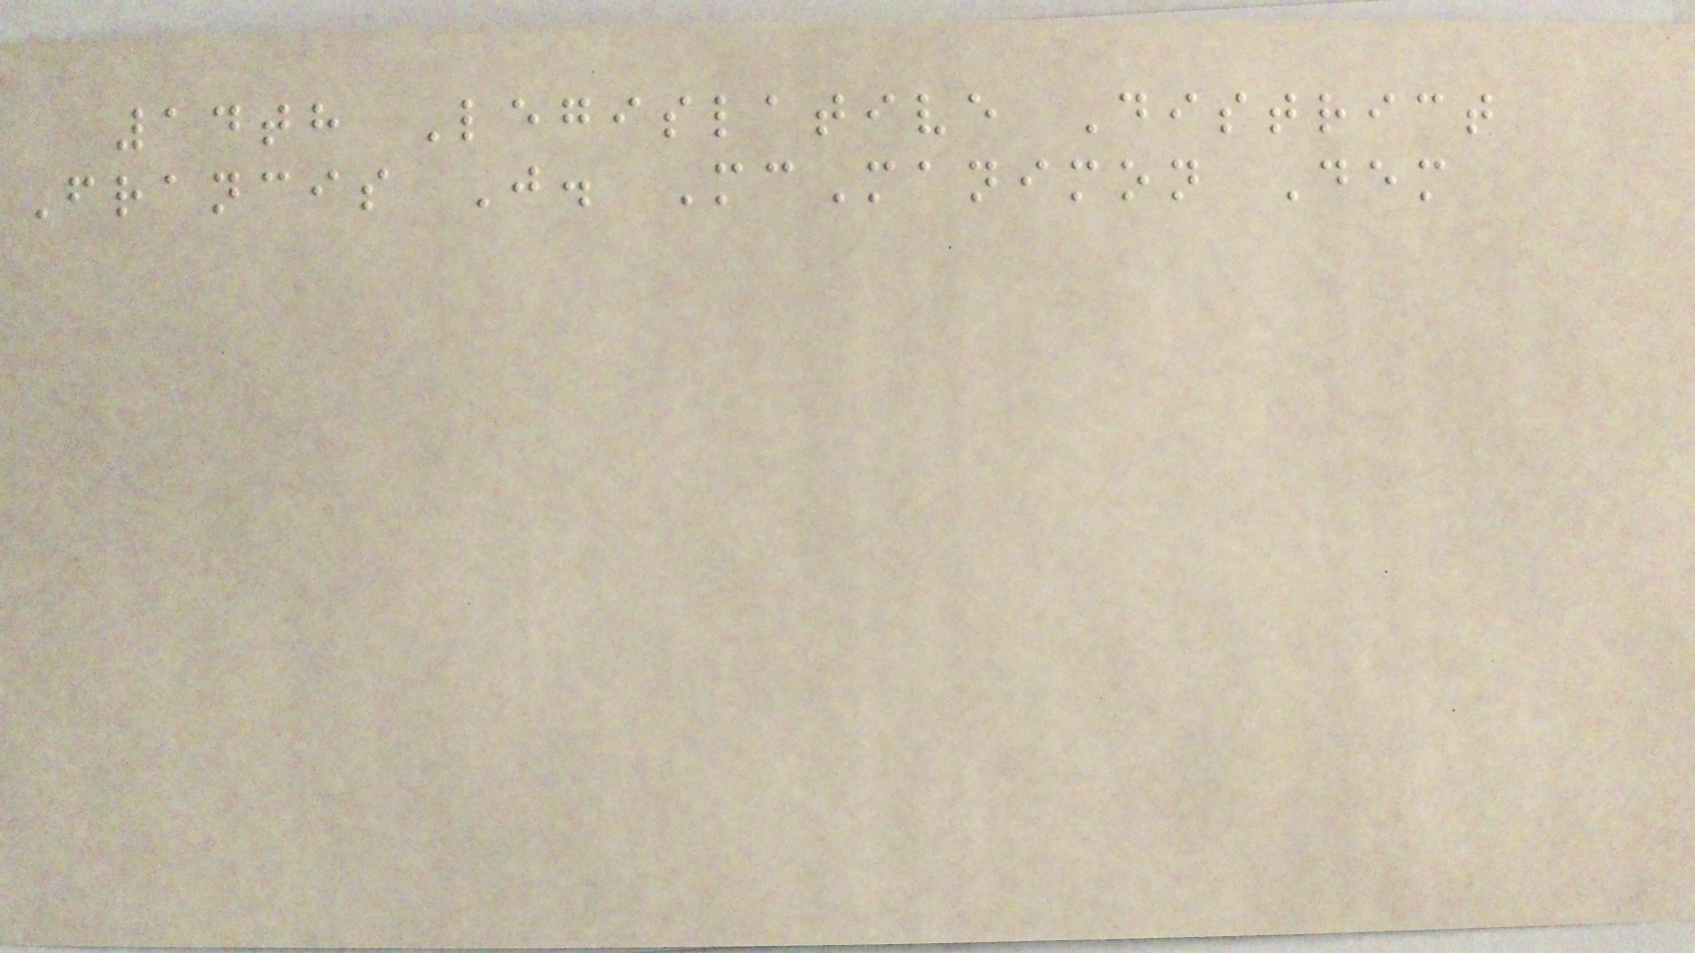14th Legislative District
Francis J. McManimon Dem
